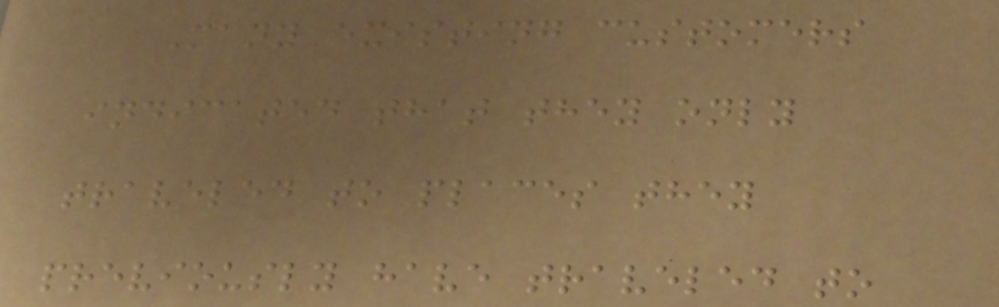Many existing customers
indicated that they only
traveled to places they
previously have traveled to
